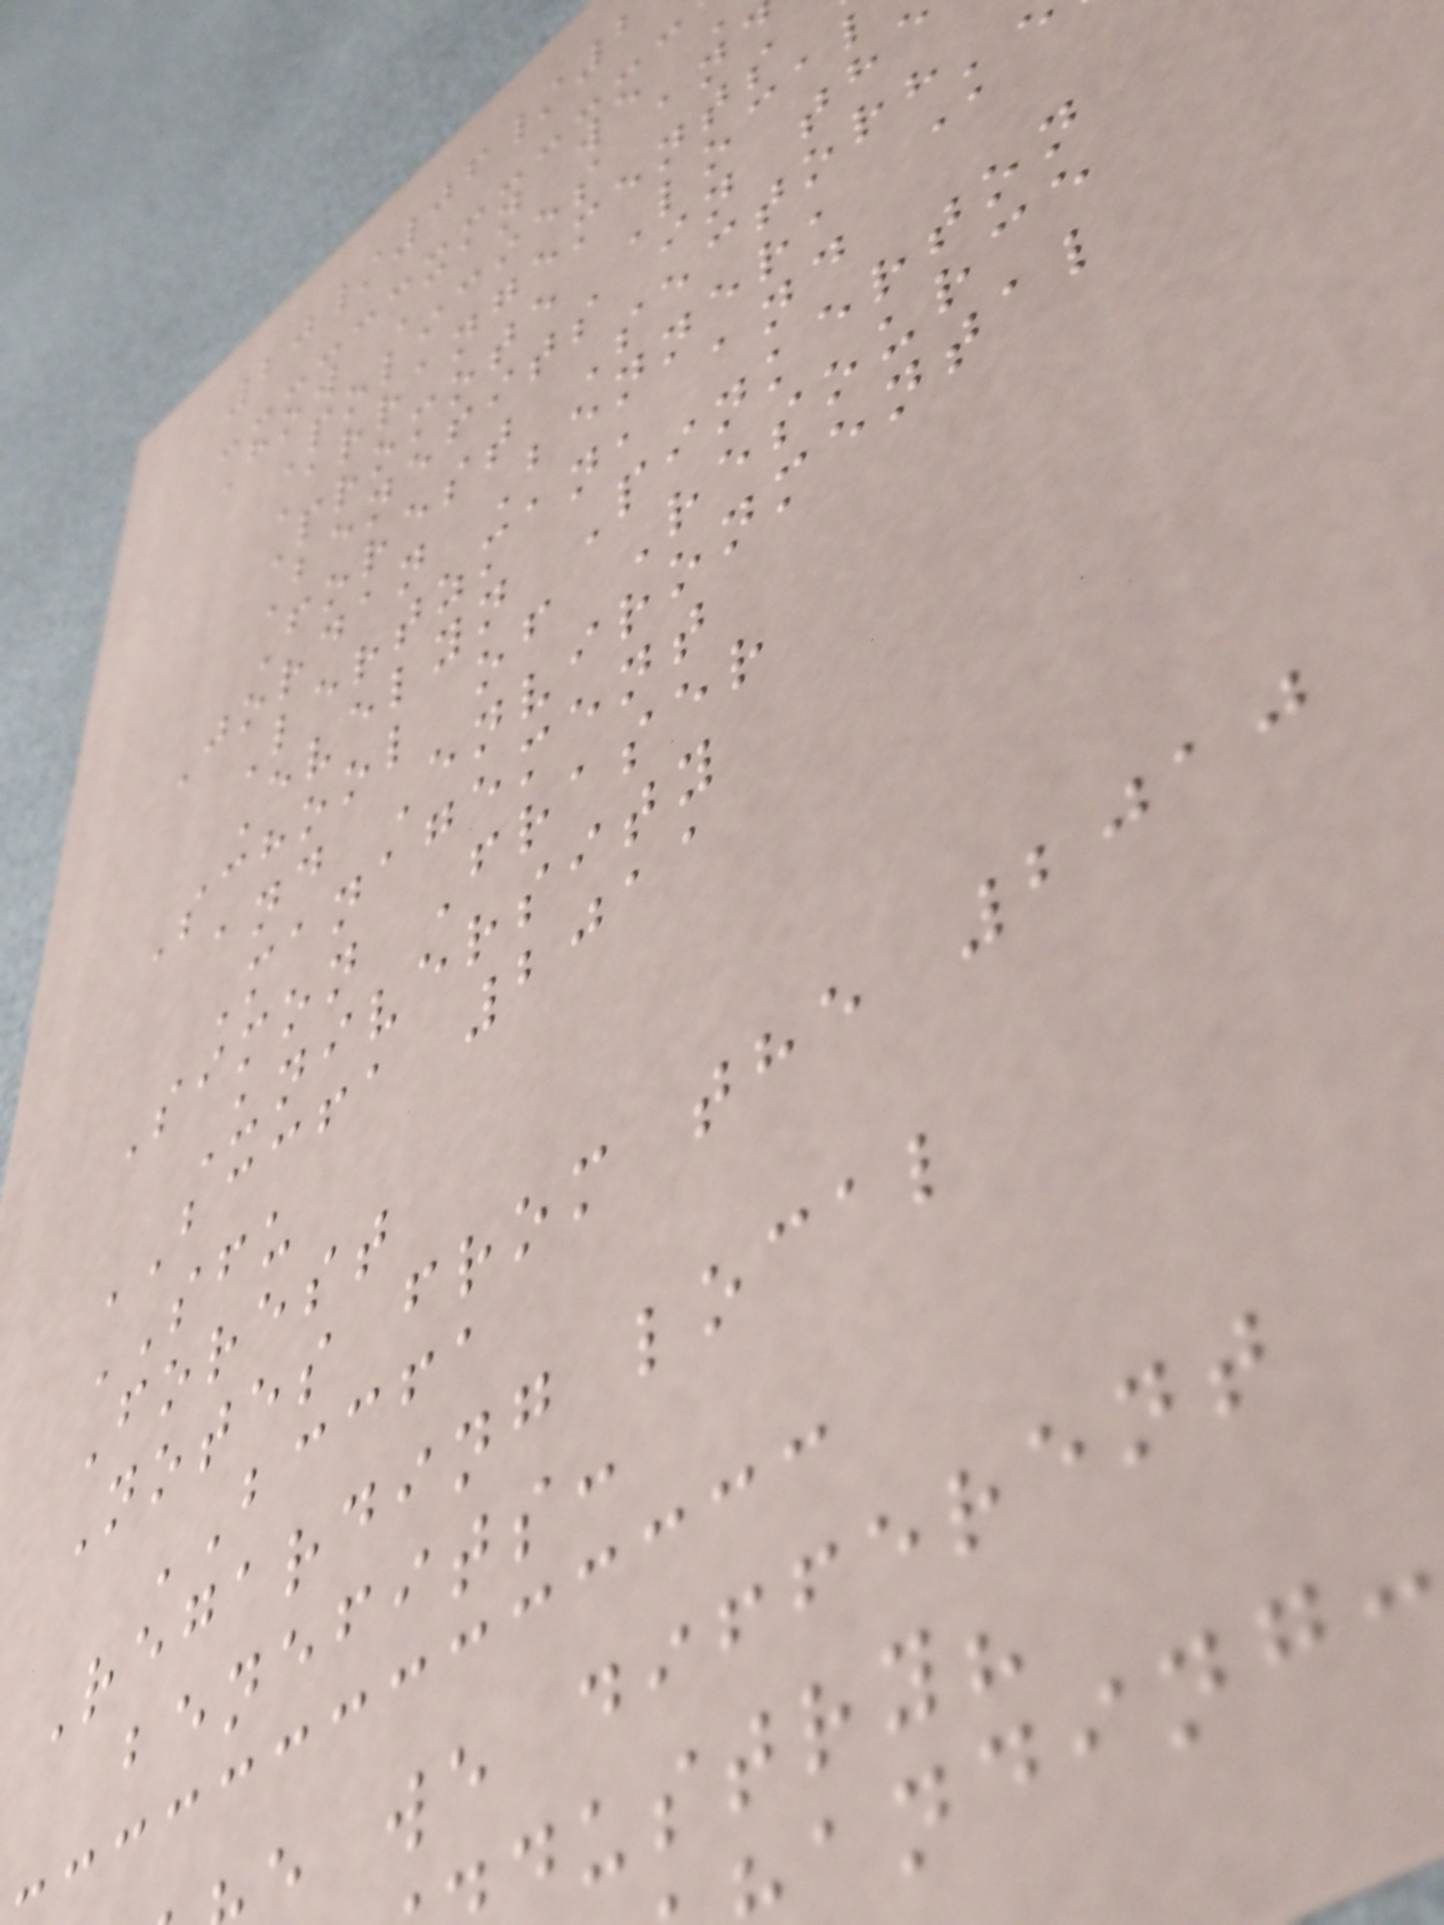20/06/2
How Can we
Policies an
Arrangements
Promote Loca
Benefits in th
Forest Sector?
Jordan Benner, K
Lertzman, and
Evelyn Pinkerton
School of Resource
and Environmental
Management
Simon Fraser
University
BCCFA 2011
SFU
Forest
Notes from the 2010
BCCFA
Regarding local
benefits:
e we different
dustry?
anding:
